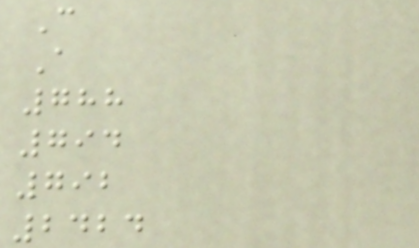C
A
788
794
792
2424
